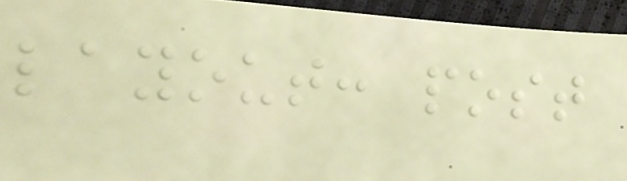layout: post
